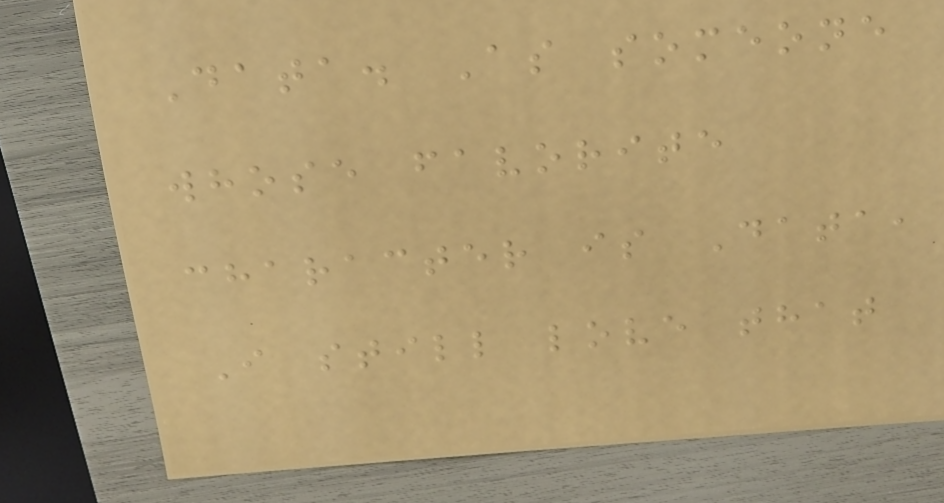Data. As someone
whose favorite
character is Data,
I still love that
